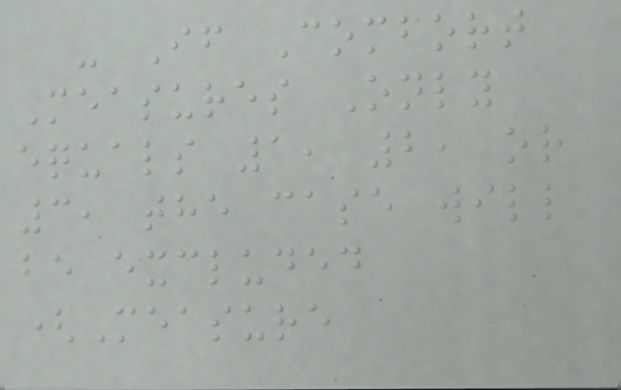- If Comfort
Measures Only
equals 1, 2, or
3, the case will
be excluded
(Measure
